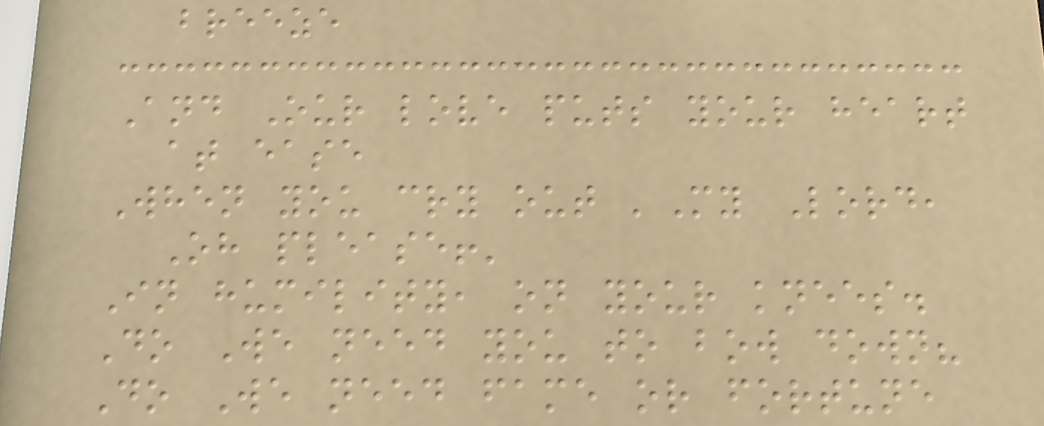breeze
And Our love puts your heart
at ease
When you cry out 'My Lord,
Oh please!'
In humility, on your knees.
Do We need you to bow down?
Do We need fame or fortune
